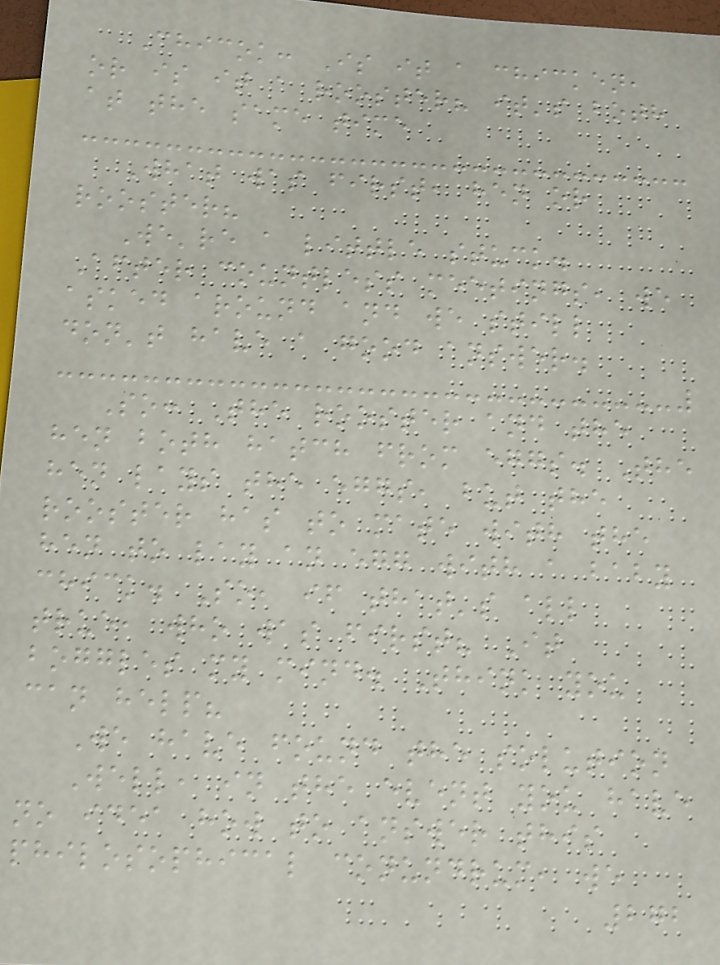Chicok: Is it a chicken,
or is it a rooster? it's both
at the same time
What was first, hen or
rooster?
We're a little stuck.
After countless meetings, we
asked around and we still
don't have a good answer.
So: The rooster and the
hen both hatch from eggs. The
hen lays the eggs, but the
rooster has to mate with the
hen to lay an egg with a baby
chick. So, if that's all
true, who was first? It
boggles my mind. Think you
can help?
We have found the solution
Well, in the event you have
no idea how to answer this
philosophical conundrum, we
272
